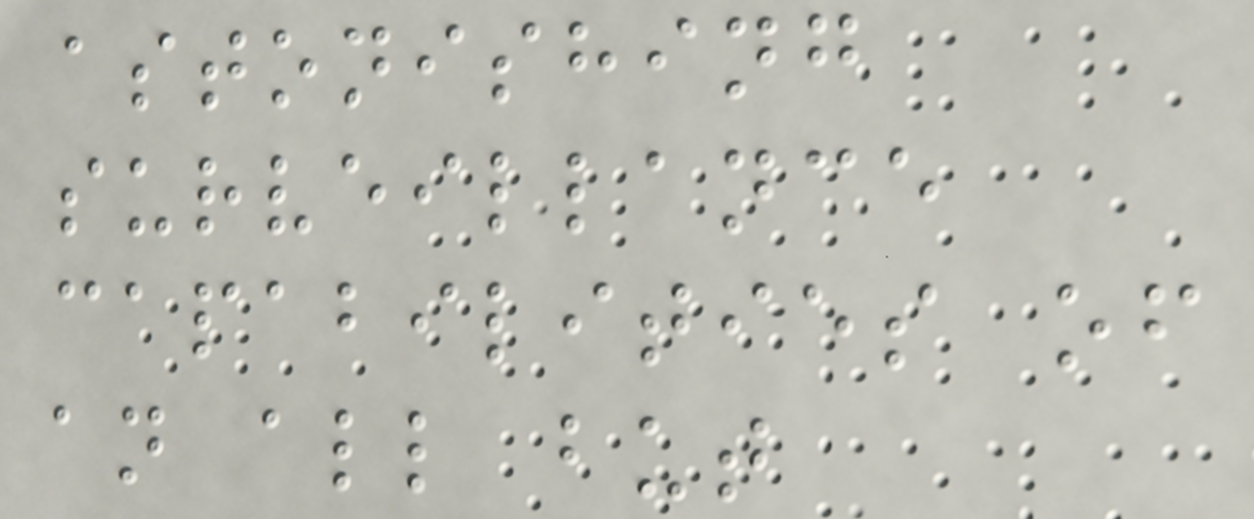astonishing
surveillance
capabilities of
an all but
